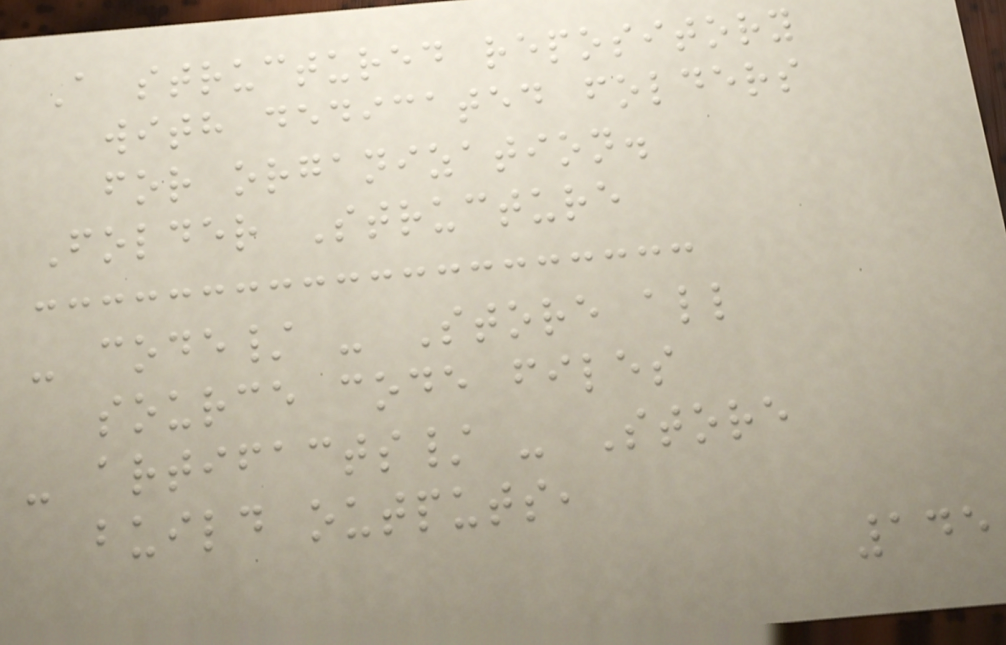A structured repository
with dedicated folders
for organization.
Folder Structure
- code/ - Store all
source code files
- artifacts/ - Store
build outputs,
145
